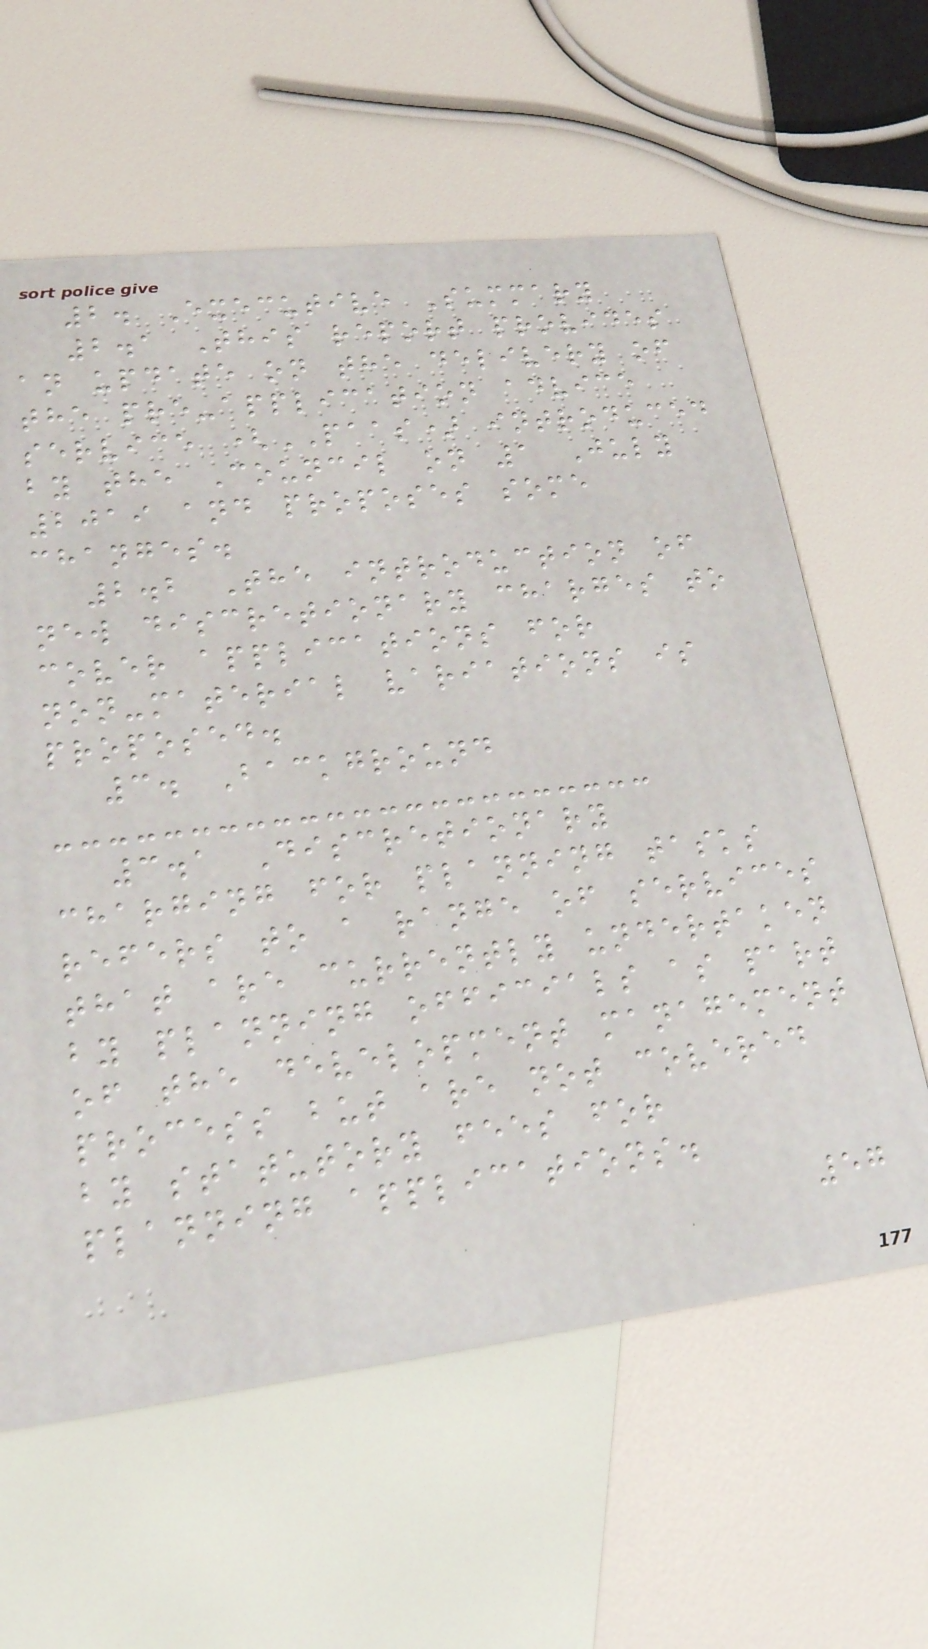2. Executive Summary
2.1 This report provides
an update on the delivery of
the pre-application advice
service (PAAS) introduced
by the Council on 1 July
2019 and proposes some
changes.
2.2 The introduction of
new discretionary charges to
cover applications for
non-material variations is
proposed.
3. Background
3.1 Discretionary
charging for planning tasks
refers to a range of services
that are currently undertaken
by planning officials as part
of the development management
process but are not covered
by statutory fees for
planning applications.
57
